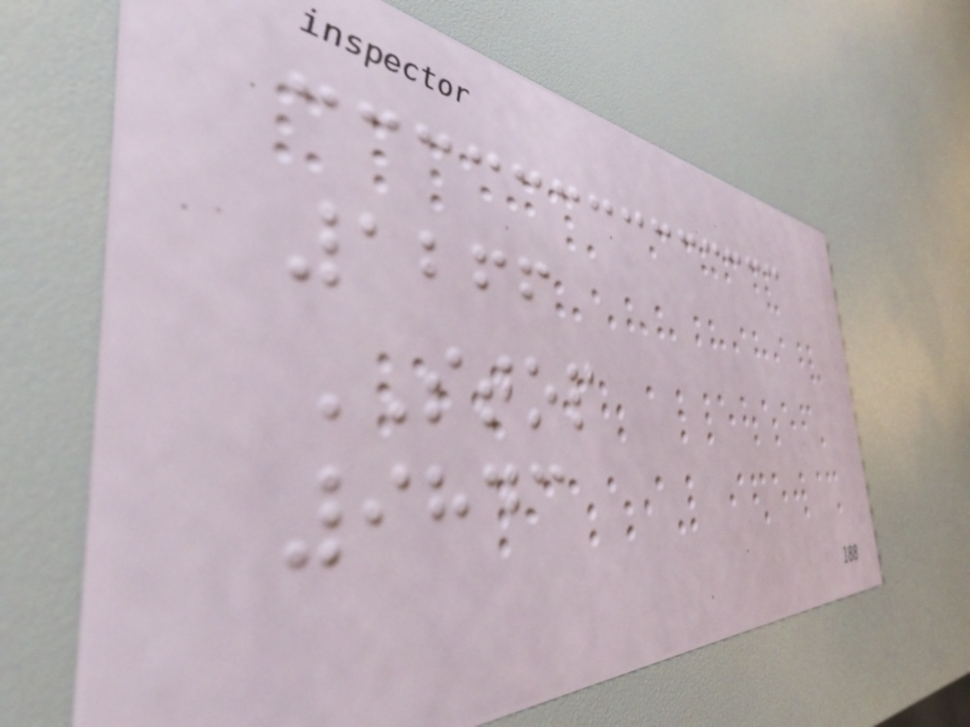1266
STOP
9843
